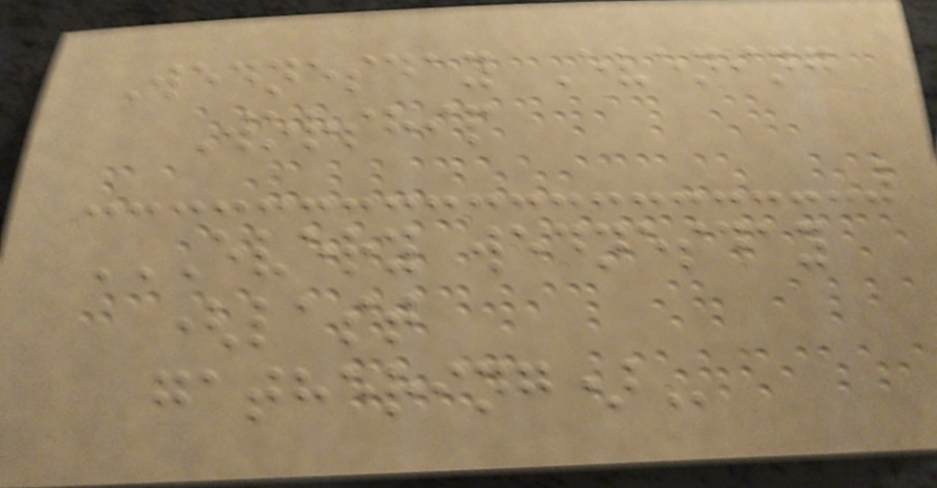Wednesday Evening
Worship
EVERY WEDNESDAY
(LAST
GATHERING)
